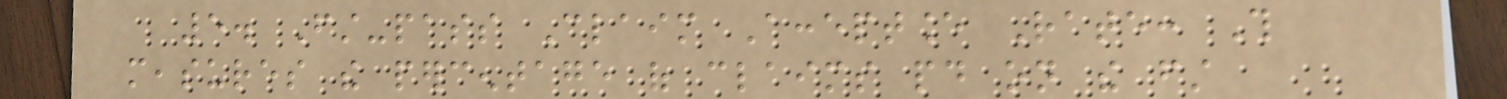5. First-pass Claim Acceptance Rate: This
measures the percentage of claims paid on the first
